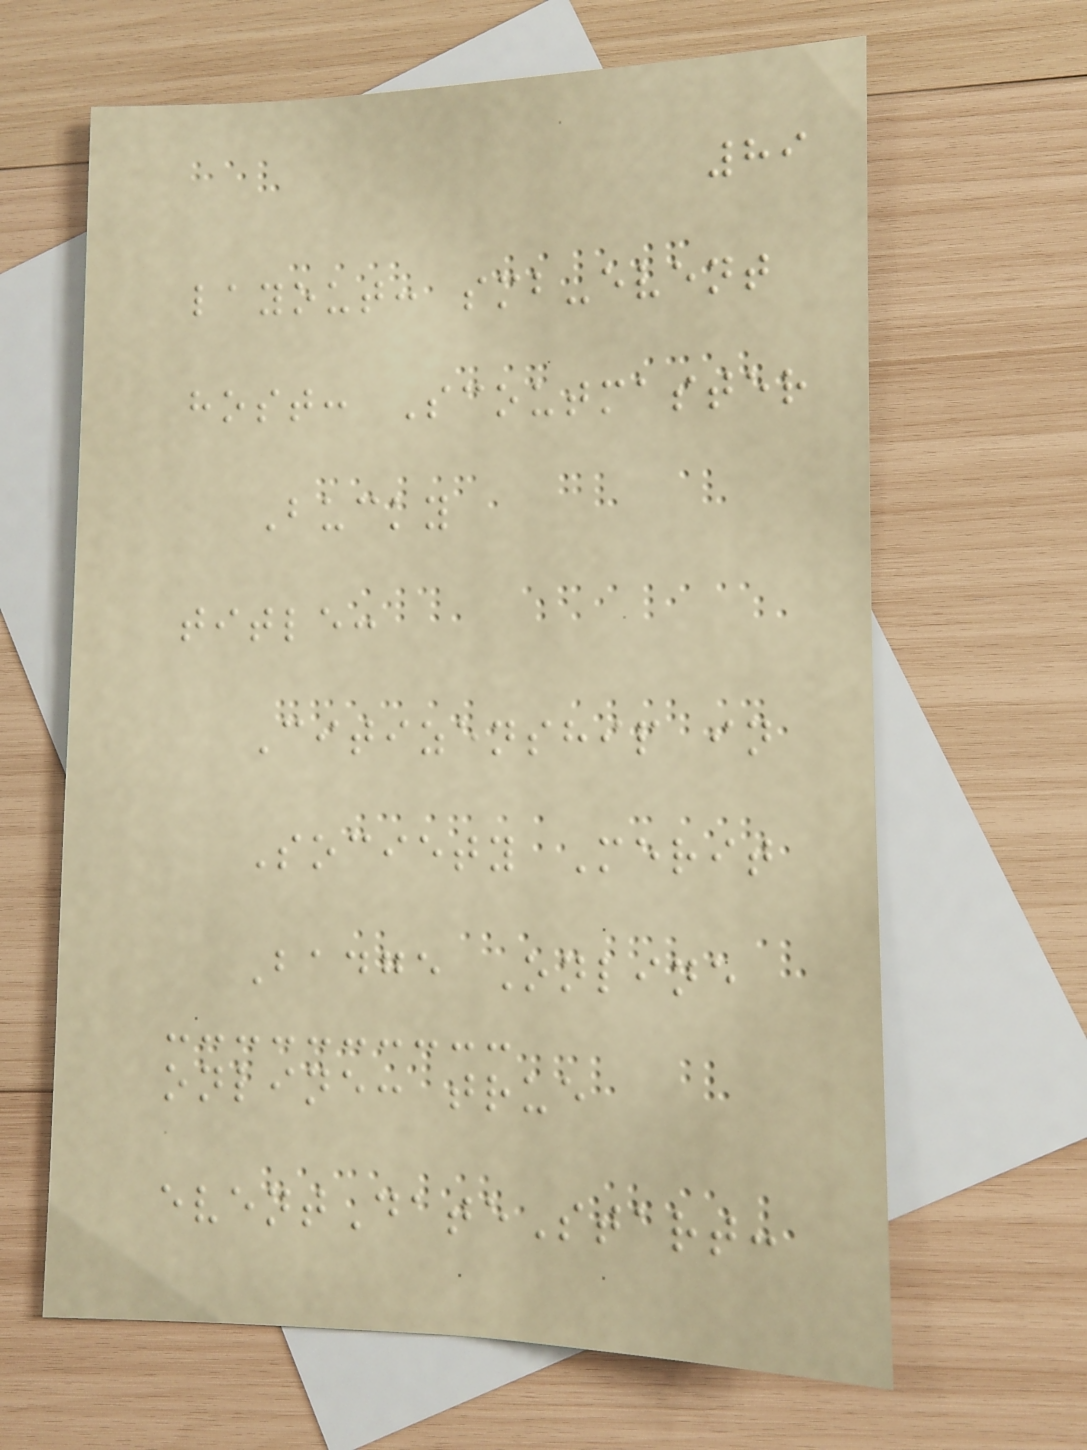89
layout: smb-event
host: Scoutmaster
Bucky
title:
Citizenship in
Society Merit
Badge Online
online: true
eventDateStart:
